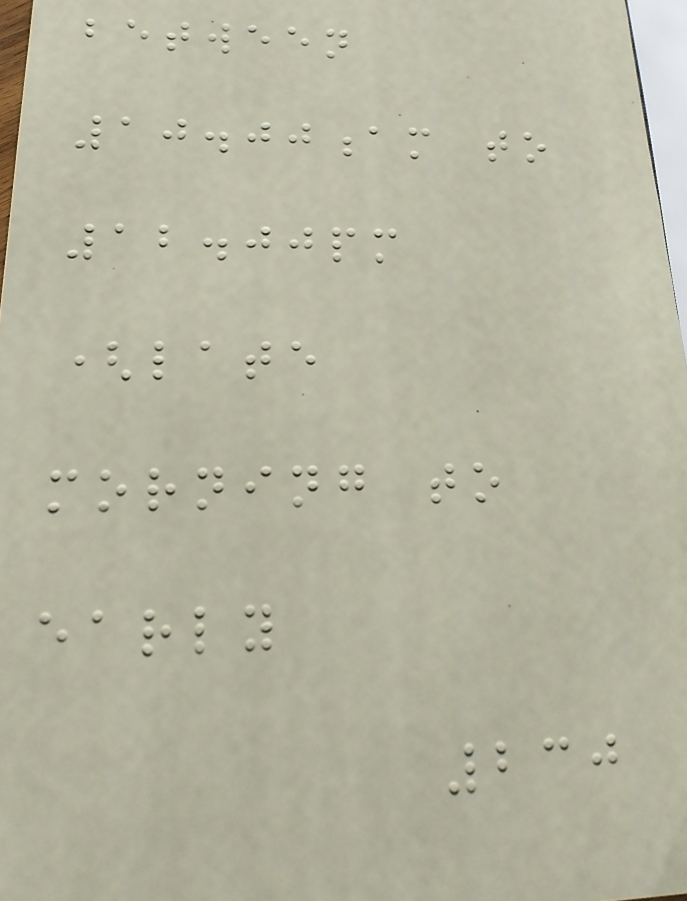between
10.00am to
12.00pm
(late
morning to
early
230
